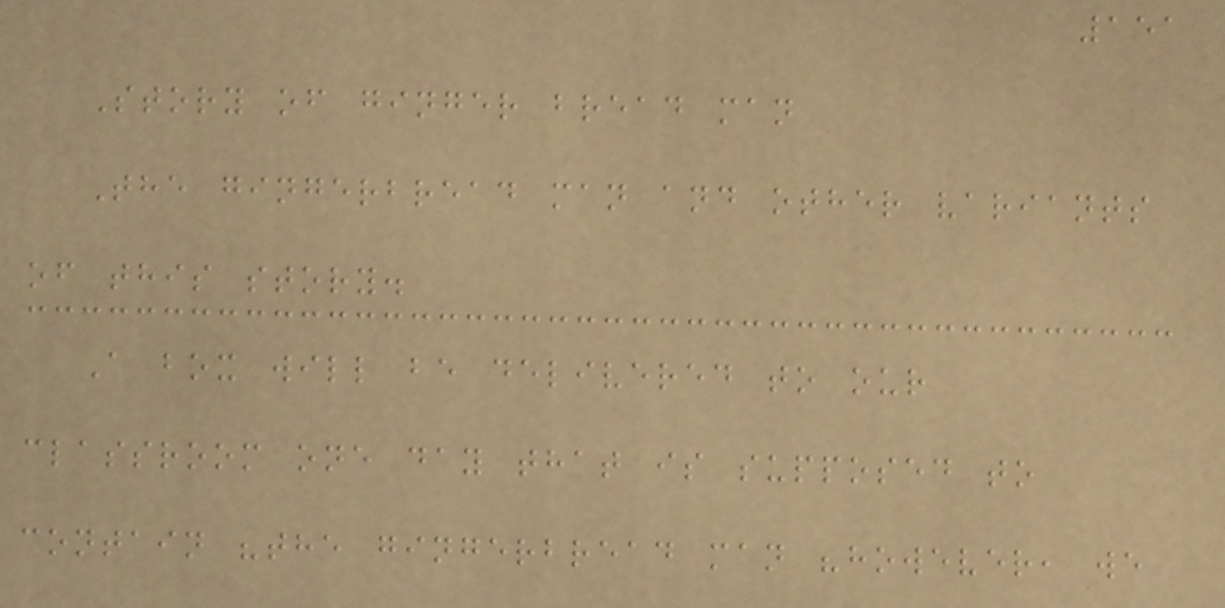151
Story of ginger bread man
The gingerbread man and other variants
of this story.
A box will be delivered to our
classroom one day that is supposed to
contain "the gingerbread man "however, we
